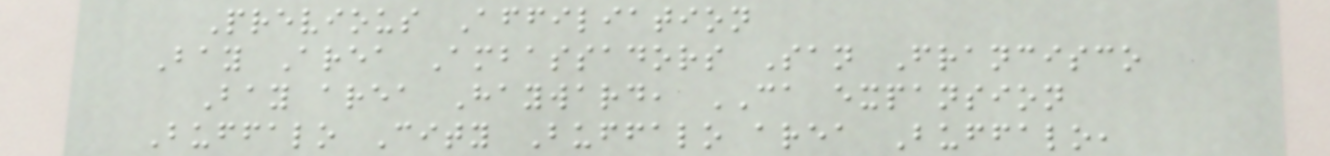Previous Affiliation
Bay Area Ambassadors San Francisco
Bay area Hayward, CA expansion
Buffalo City Buffalo area Buffalo,
